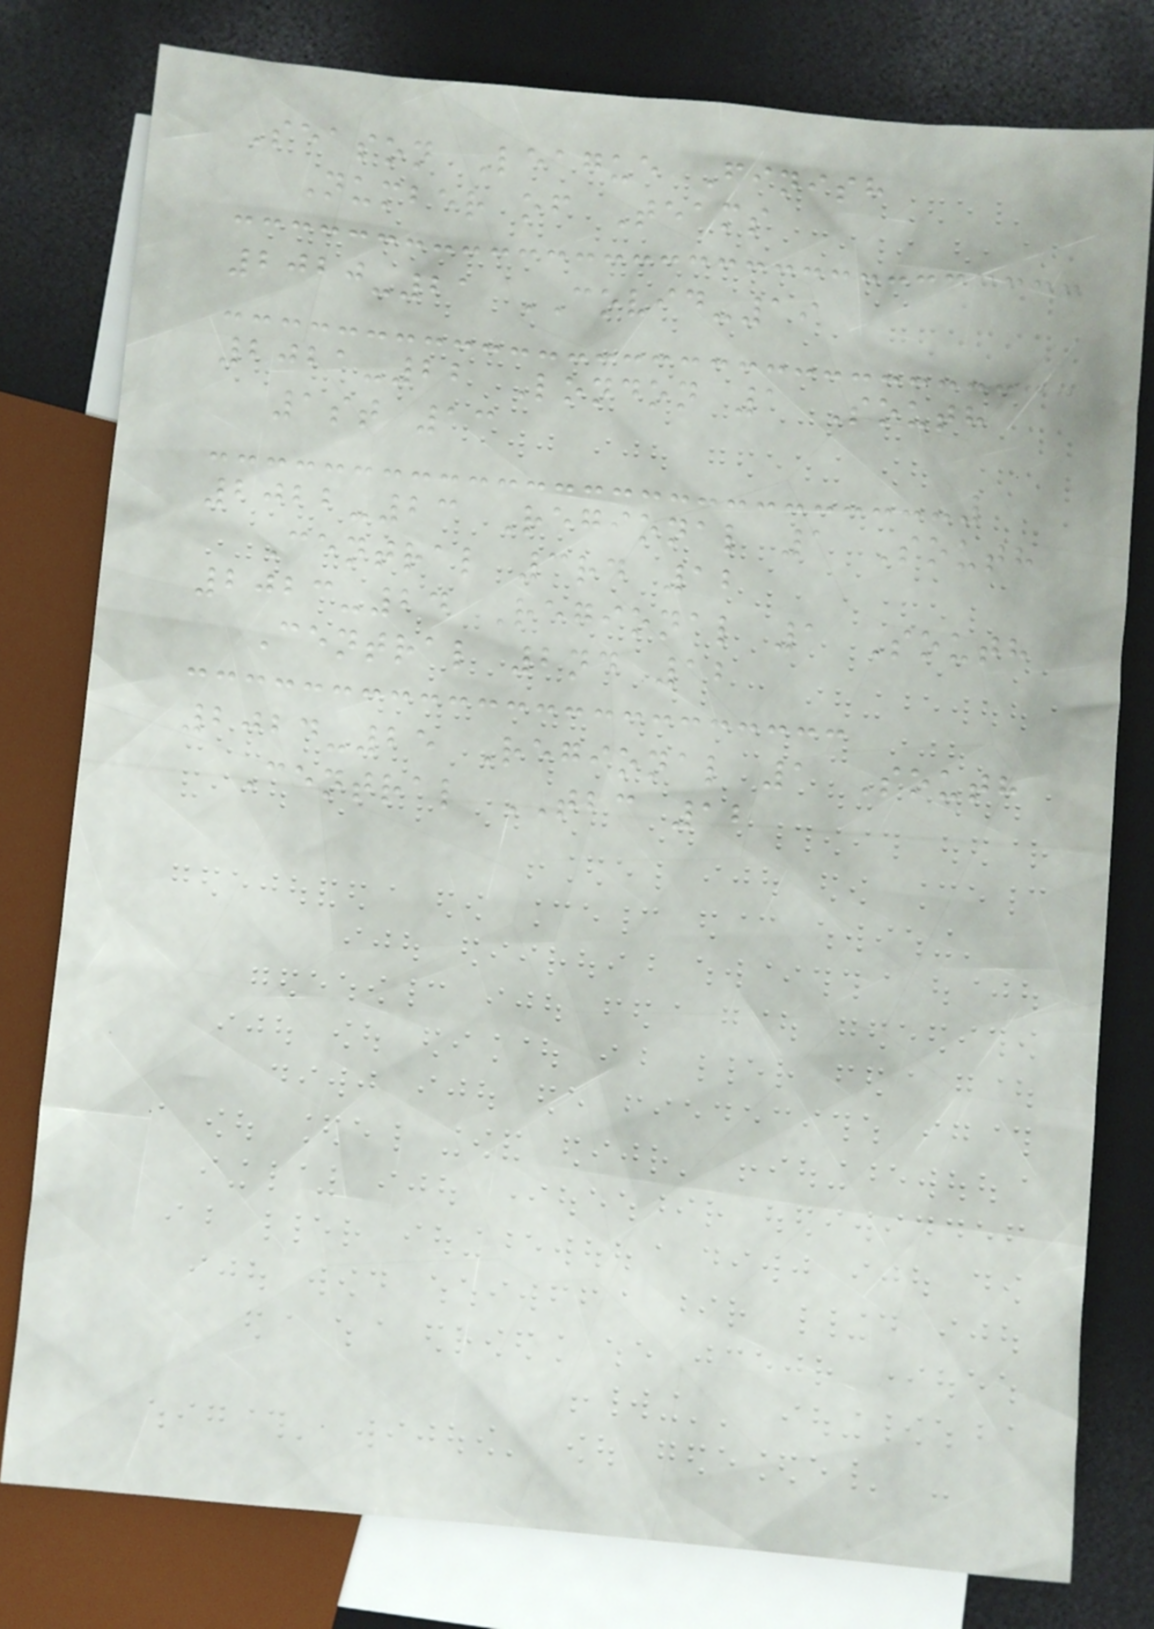Season League Finish
Number of Teams
2020-21 COVID-19
2021-22 London 1 South
1st 13
2022-23 Regional 1 South
Central 3rd 12
2023-24 Regional 1 South
Central 2nd 12
2024-25 Regional 1 South
Central TBC 12
